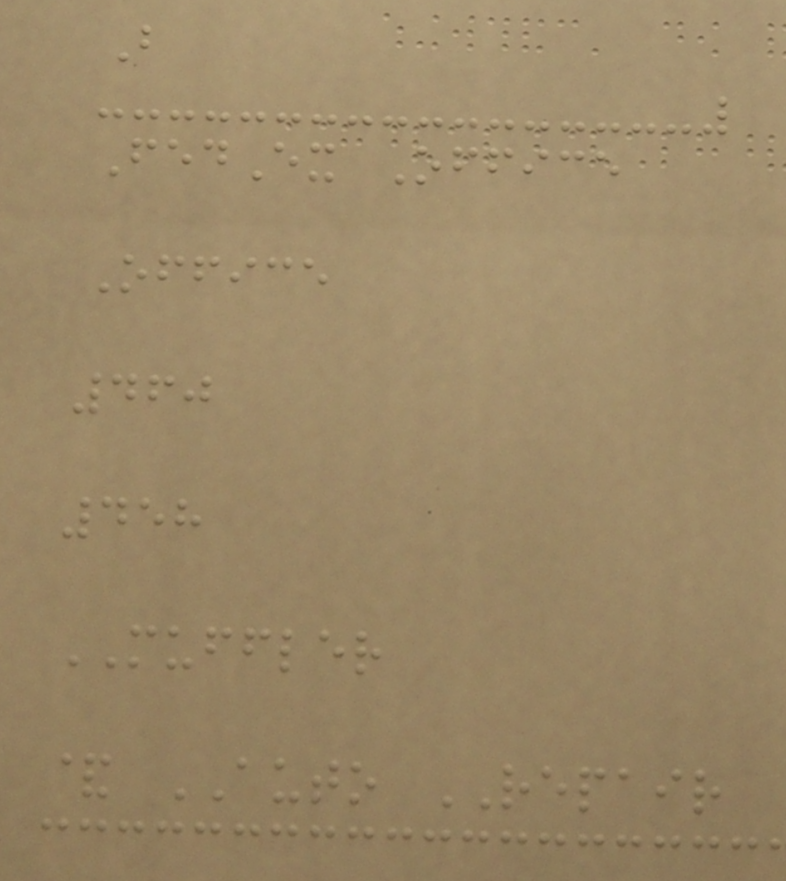B
FedEx Office
Office
460
458
MUFFLER
& AUTO REPAIR
